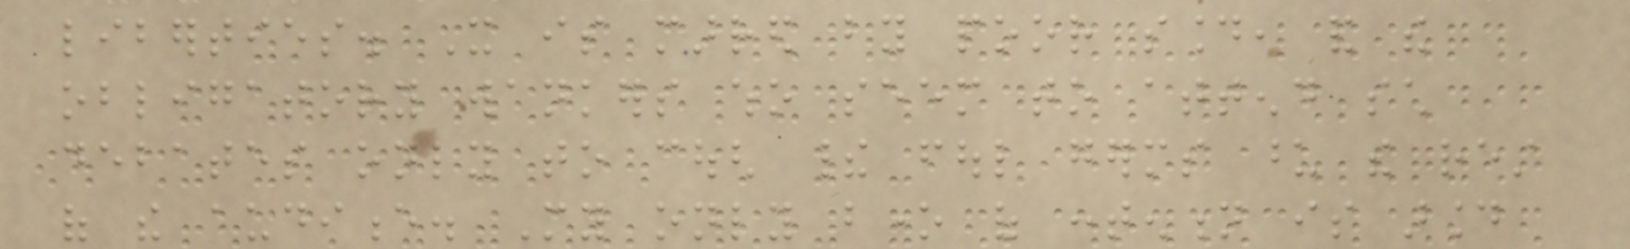liberties. It is marred by poor sound, and the
obligatory wankers who seem to attend such
debates only to cough their foul germs upon the rest
of the audience. My only bone of contention is around
